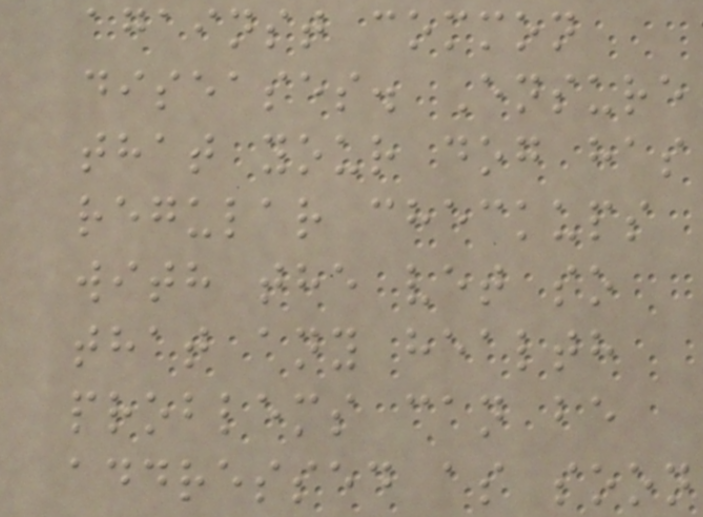against common
diseases. Ensure
that your dog has
regular checkups
with the vet so
that any health
problems can be
addressed as soon
